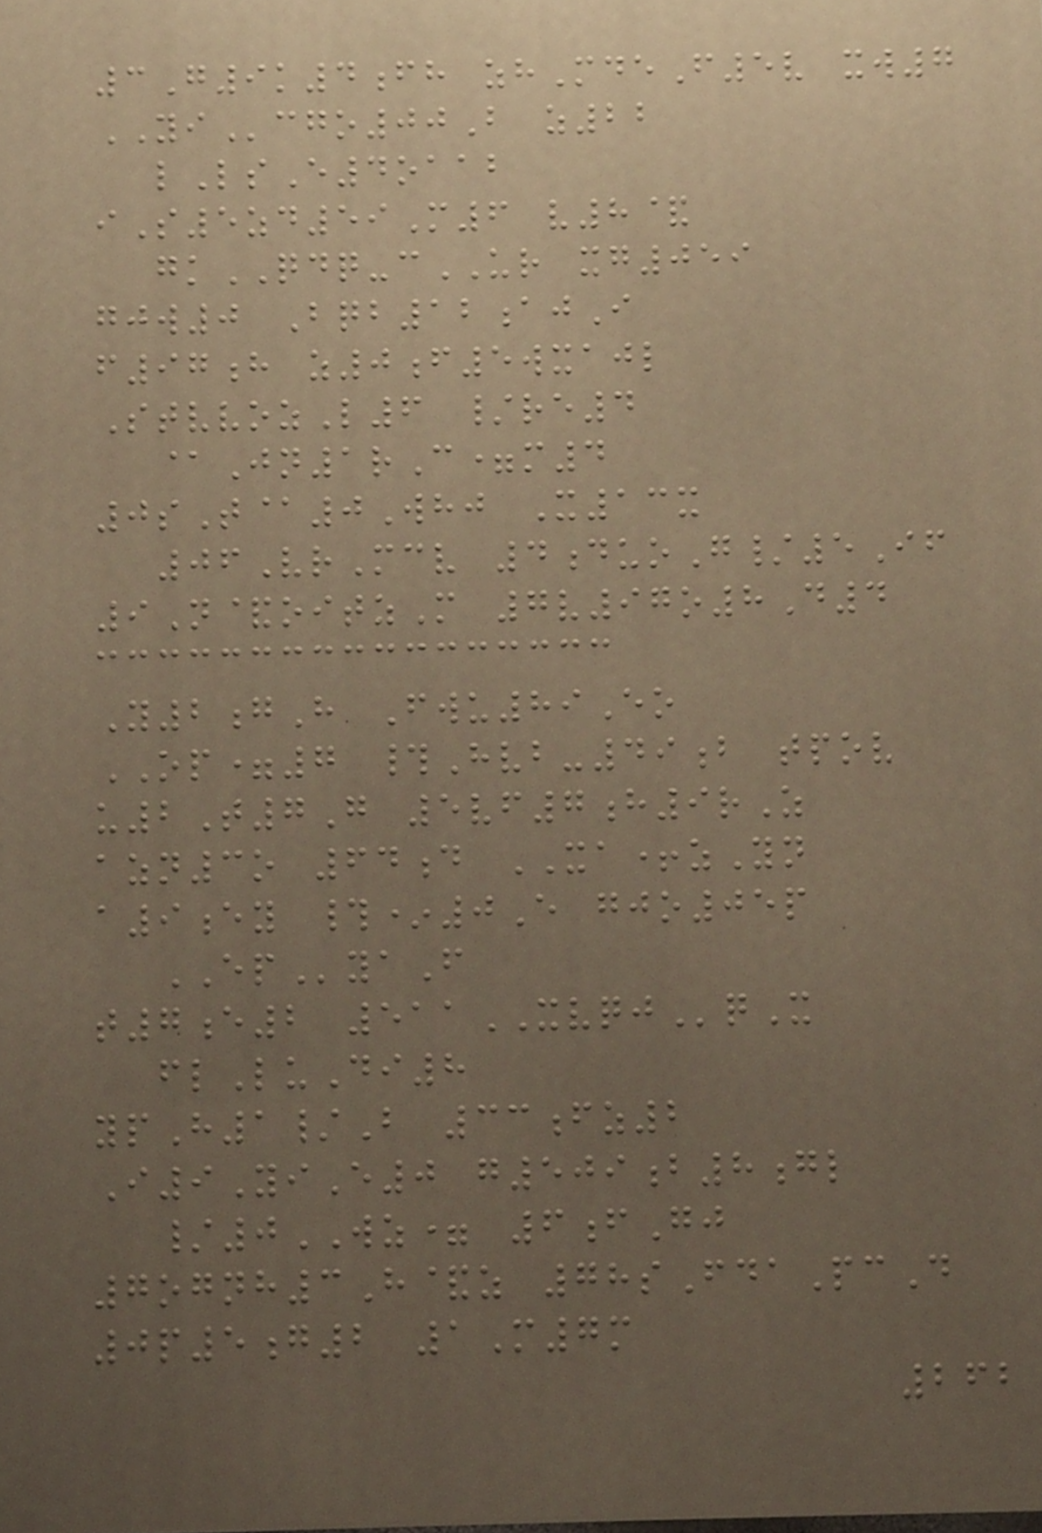3G9k4fh zhMdeF5v xw7
YIcgo00B z22
lLsE4oaab
iS5zd59M6 v8&
gkQDQ-cUR xg059
gjw0 Bqb12ajI
f97h z0f5wxajl
StvvozL6 /re4
@Jn1rC=m4
0sT@0Whj X13x
06VrMcv 4duoG/5If
9N&oitzM 7v97o8D4
Y2gH Fwu89Eo
OP=7 #Hvb-49b tpov
u2T7G 5vf7h9rZ
azn3o 64d XA+zYn
a9ey #*0E gjo05p
EPyaF
t7e2 511XVQJqX
flLuDi8
ypH1/B 33fz2
I9YiE0 g509b8gl
/0WZ= 6fGj
7ognh3H&z 78sFdaPcD
0p5g2 1M7m
262
